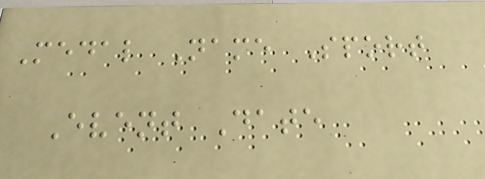Medal Name Sport
Event Date
